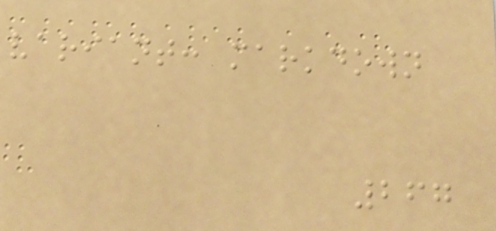variant: markdown
267
